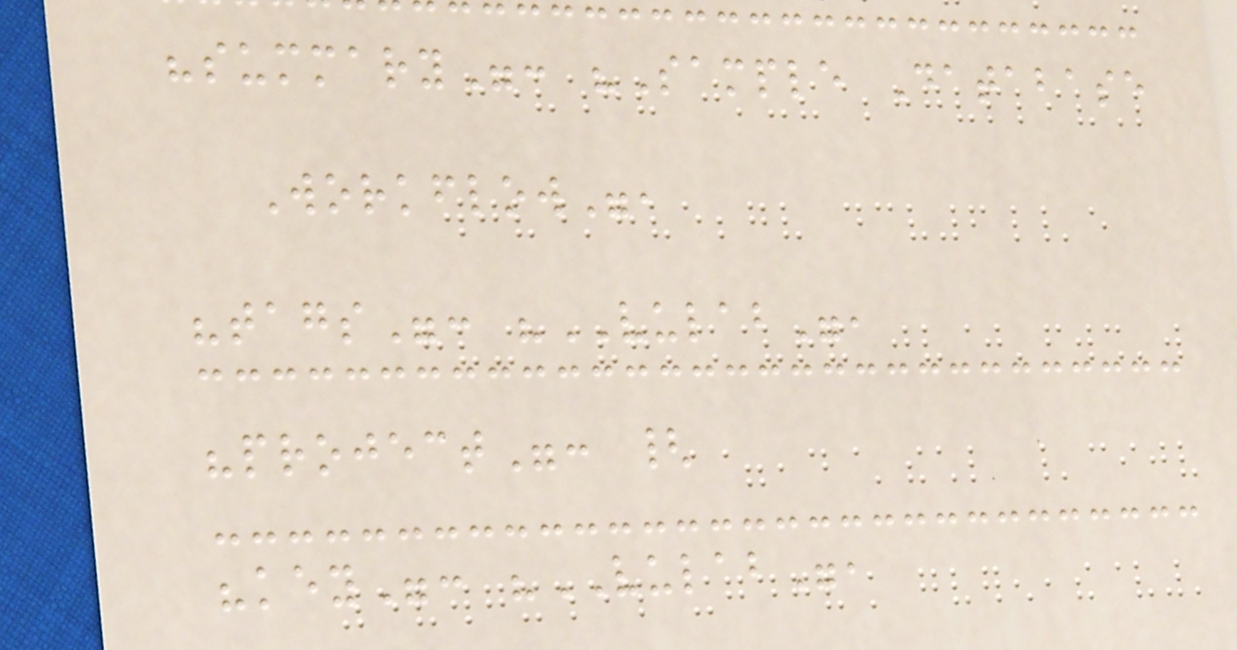"summary": "Sample Database
Workflow",
"tags": "VULAB",
"project": {
"key": "VULAB",
